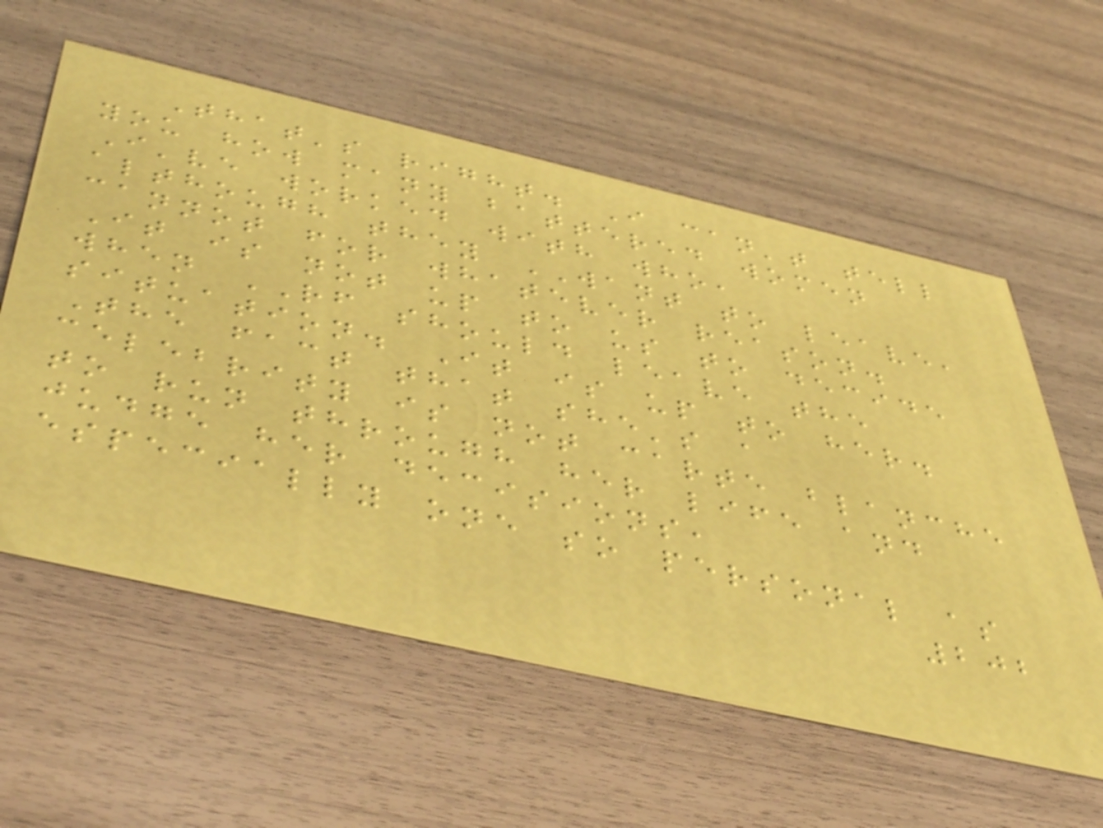That's right. I can't tell
you how many battered women
I've worked with who,
although they WANT to leave,
cannot for whatever reason.
It is not up to us to decide
when RF should leave the
situation. It is up to her.
The fact that she's a
celebrity is not carte blanche
to run through her life and
judge her decisions,
especially one so personal as
202
